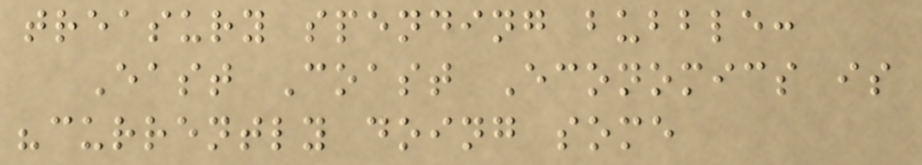treasury spending bubble:
East Coast Economics is
"currently doing some
